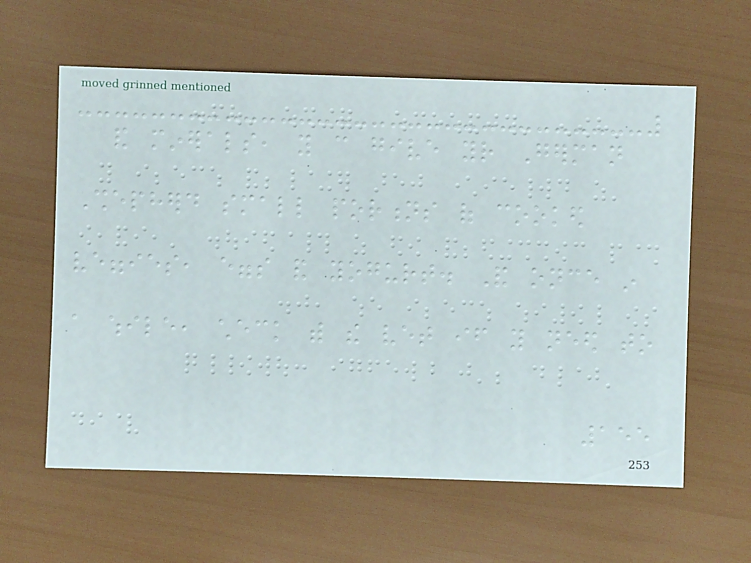and minerals, you can give your German
Shepherd small portions of cooked
veggies, eggs and yogurt. And once in
a while, check with the vet if you need to
155
